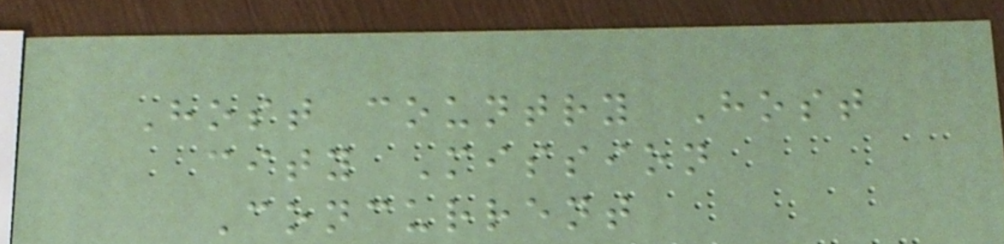Host country Host
city Mission
Concurrent
